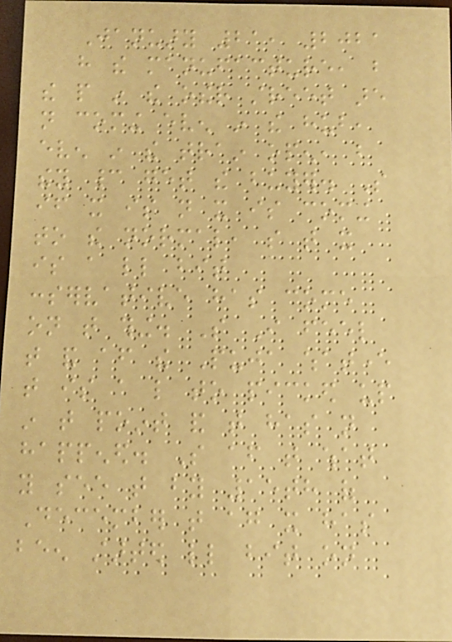January 21, 2021
have the manufacture, but
the people in the other street are
not coming even in the hub,
even in the train open, but
they cannot get the buyer. So
if it is not it is coming
to the normal, so that it
is a little bit
conservative has come
on that thing. So I feel
that and after the Puja whatever
that is a like to picked up
in that point and that has not
happened. So after that what
you see that by 15th of
December that again it has
been started little bit on
